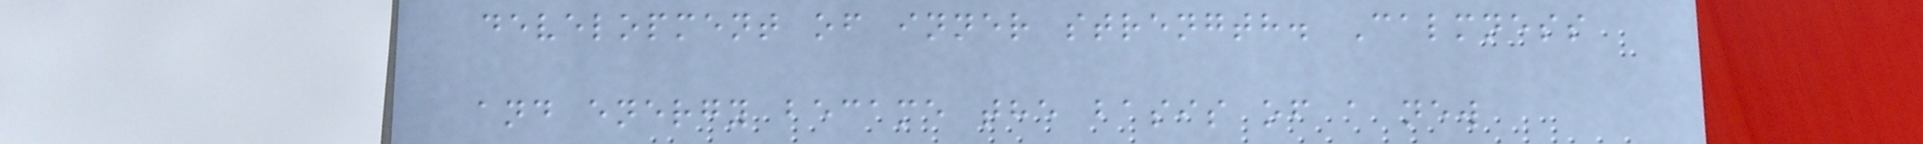development of inner strength. Calmness
and energy became the basis of a new
